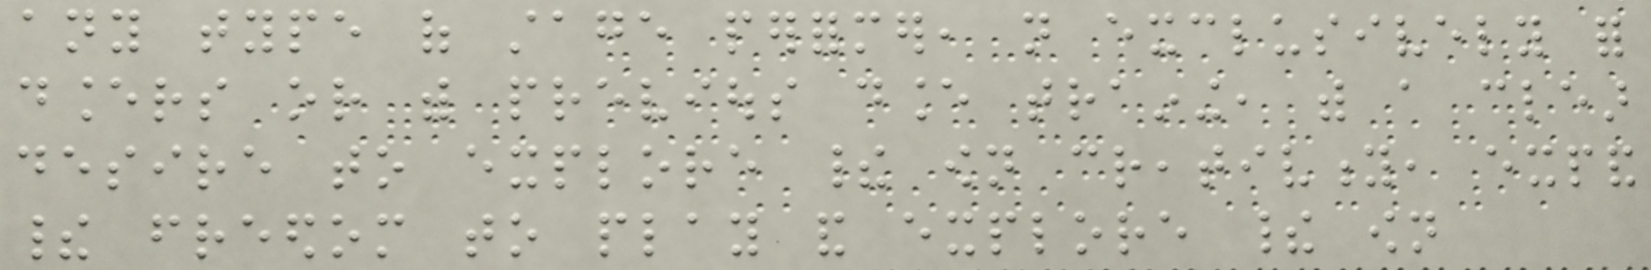any type of stage performer, not exclusively for
dancers or with previous dance training, with a clear
desire to explore their own creativity, expand
their freedom to play and explore their own
